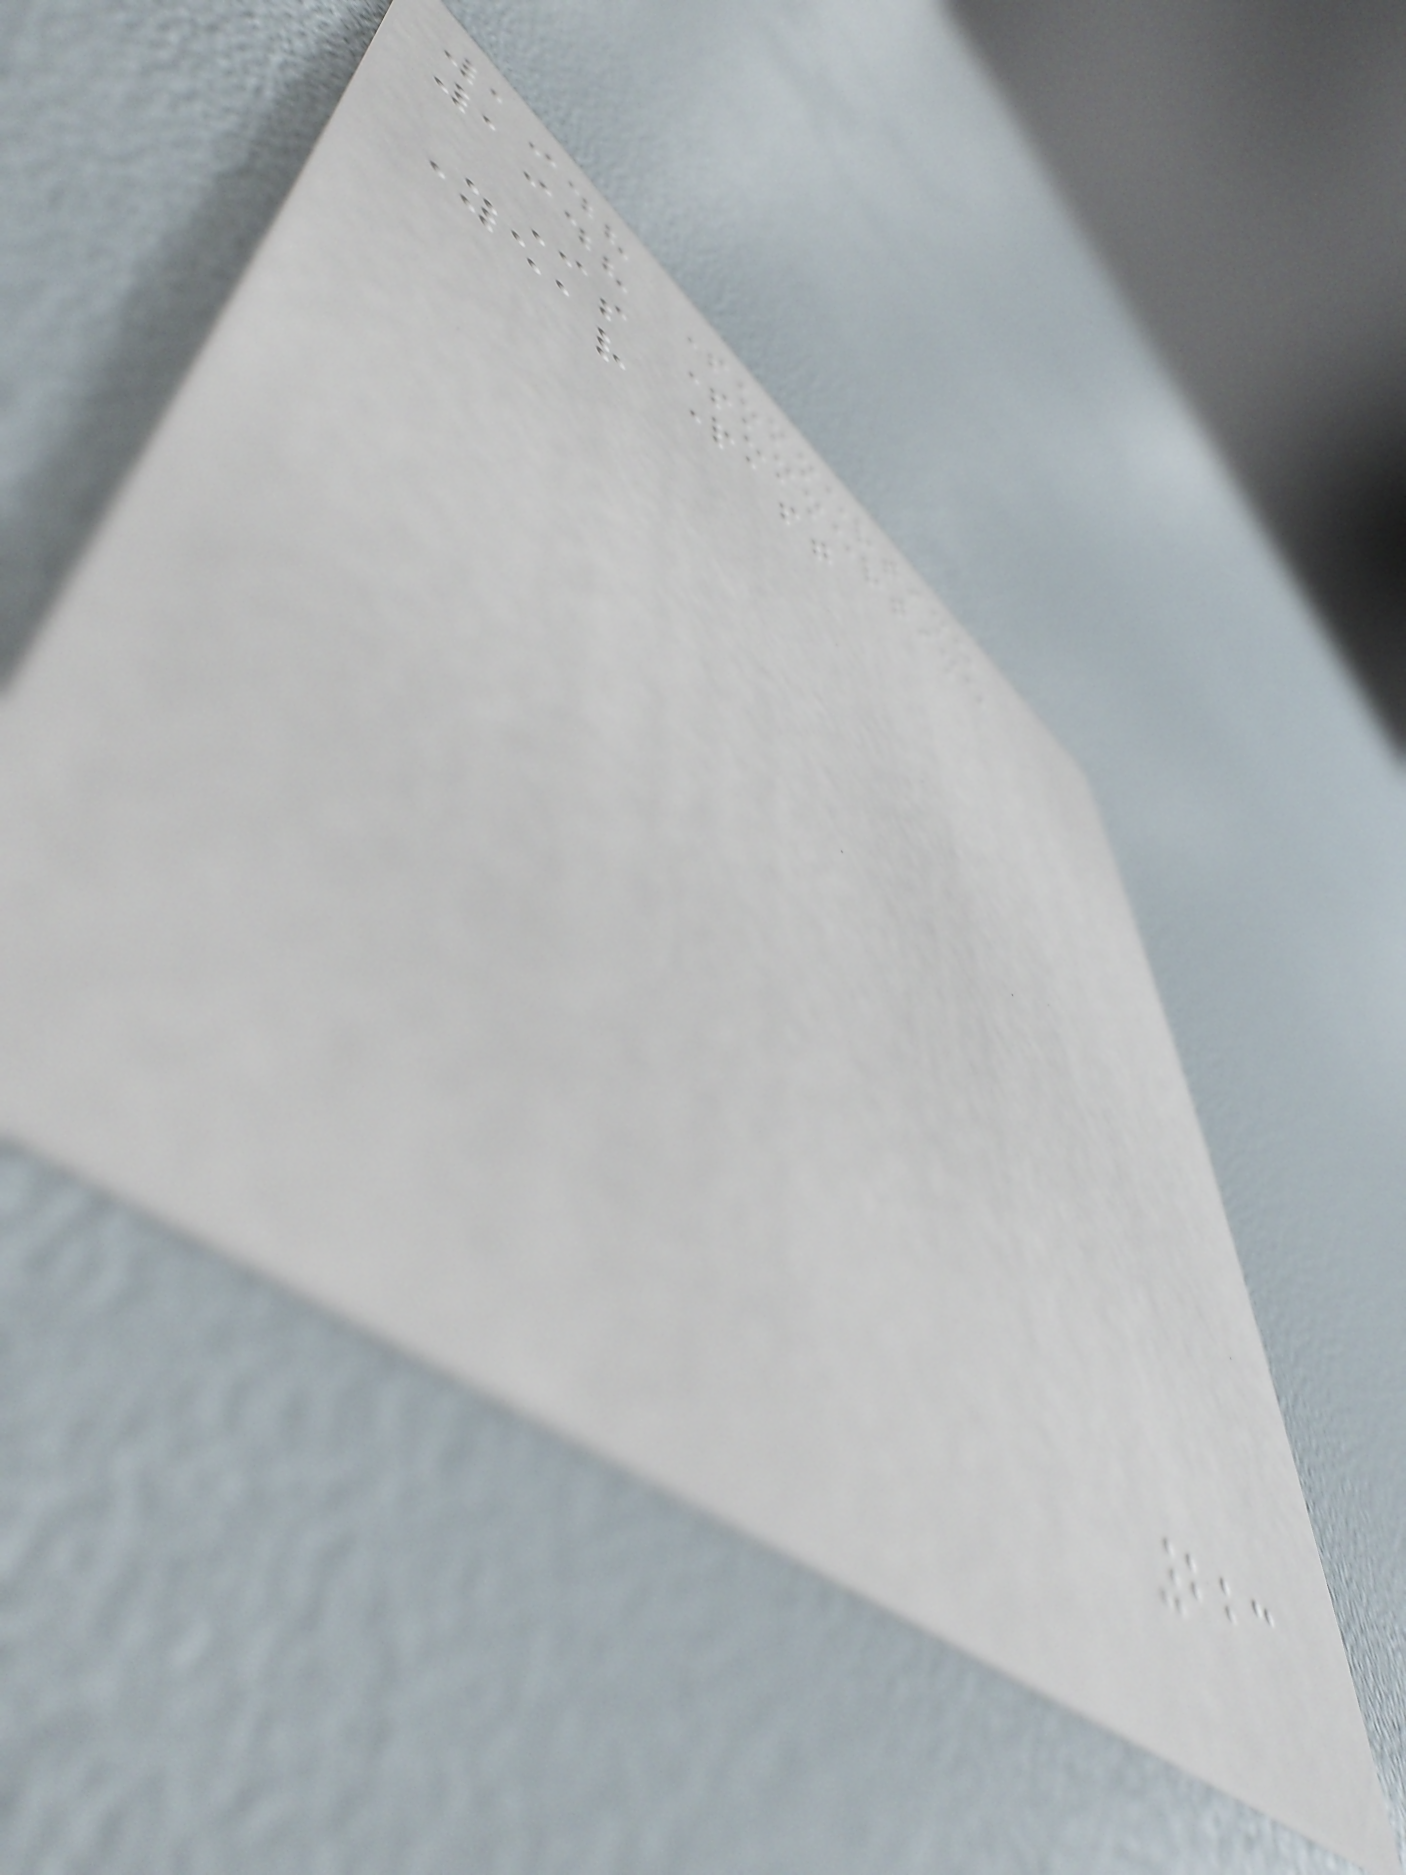1948 Summertime
1948 Summertime
Is Past
Year
223
